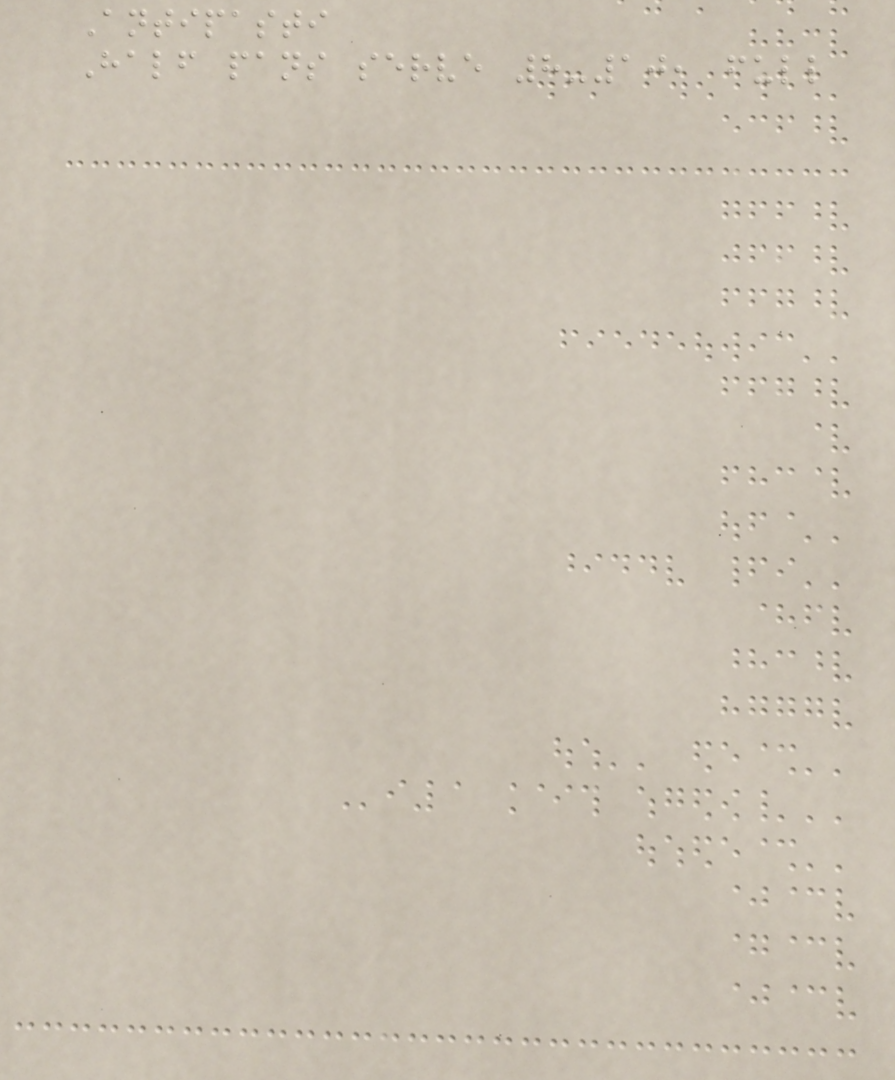Antipasti
Half pans serve 8-10, full
